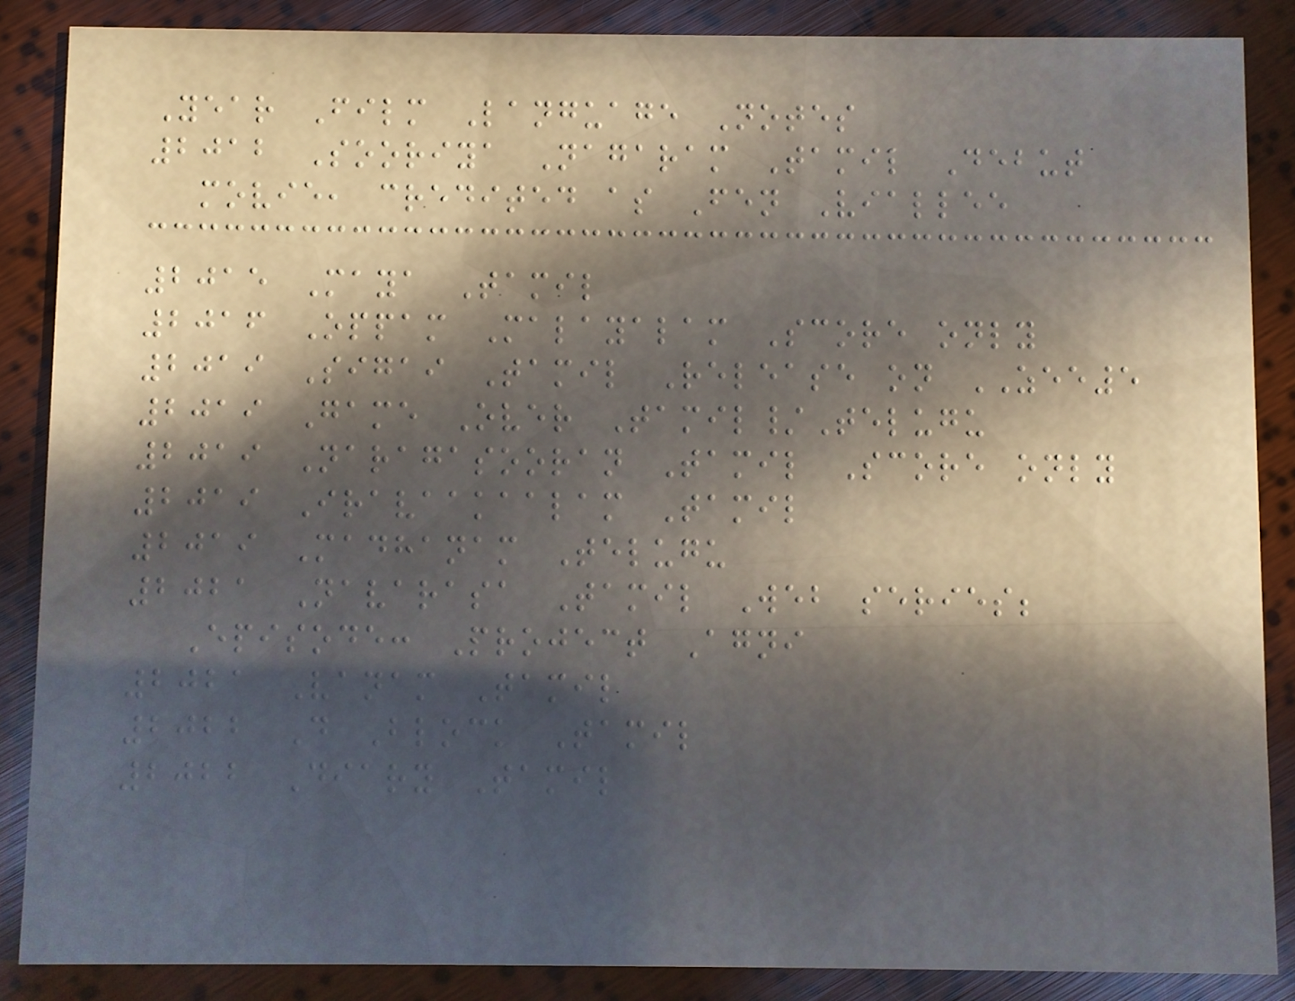Year Film Language Notes
2012 Sooriya Nagaram Tamil Debut
movie, credited as Fen Viallee
2015 Maya Tamil
2016 Oppam Malayalam Score only
2019 Sigai Tamil Release on ZEE5
2019 Game Over Tamil/Telugu
2019 Naragasooran Tamil Score only
2019 Iravaakaalam Tamil
2019 Madhanam Telugu
2021 Navarasa Tamil Web series;
Episode: Project Agni
2021 Vanam Tamil
2022 D Block Tamil
2022 Diary Tamil
